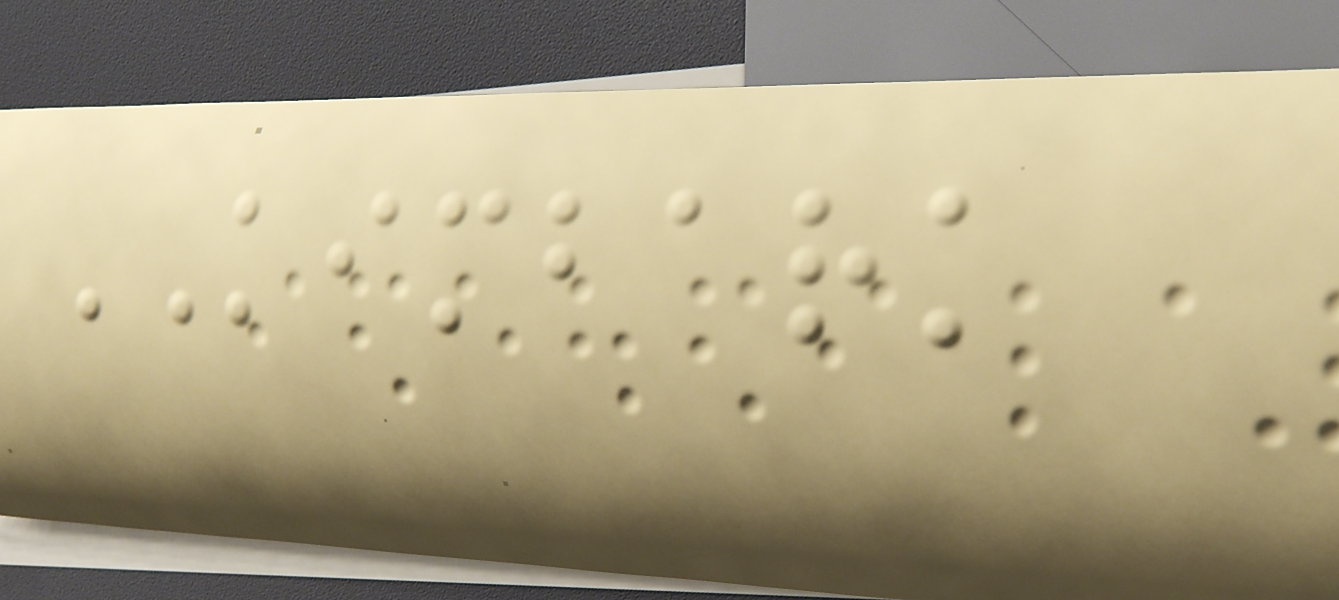KIMBARK
